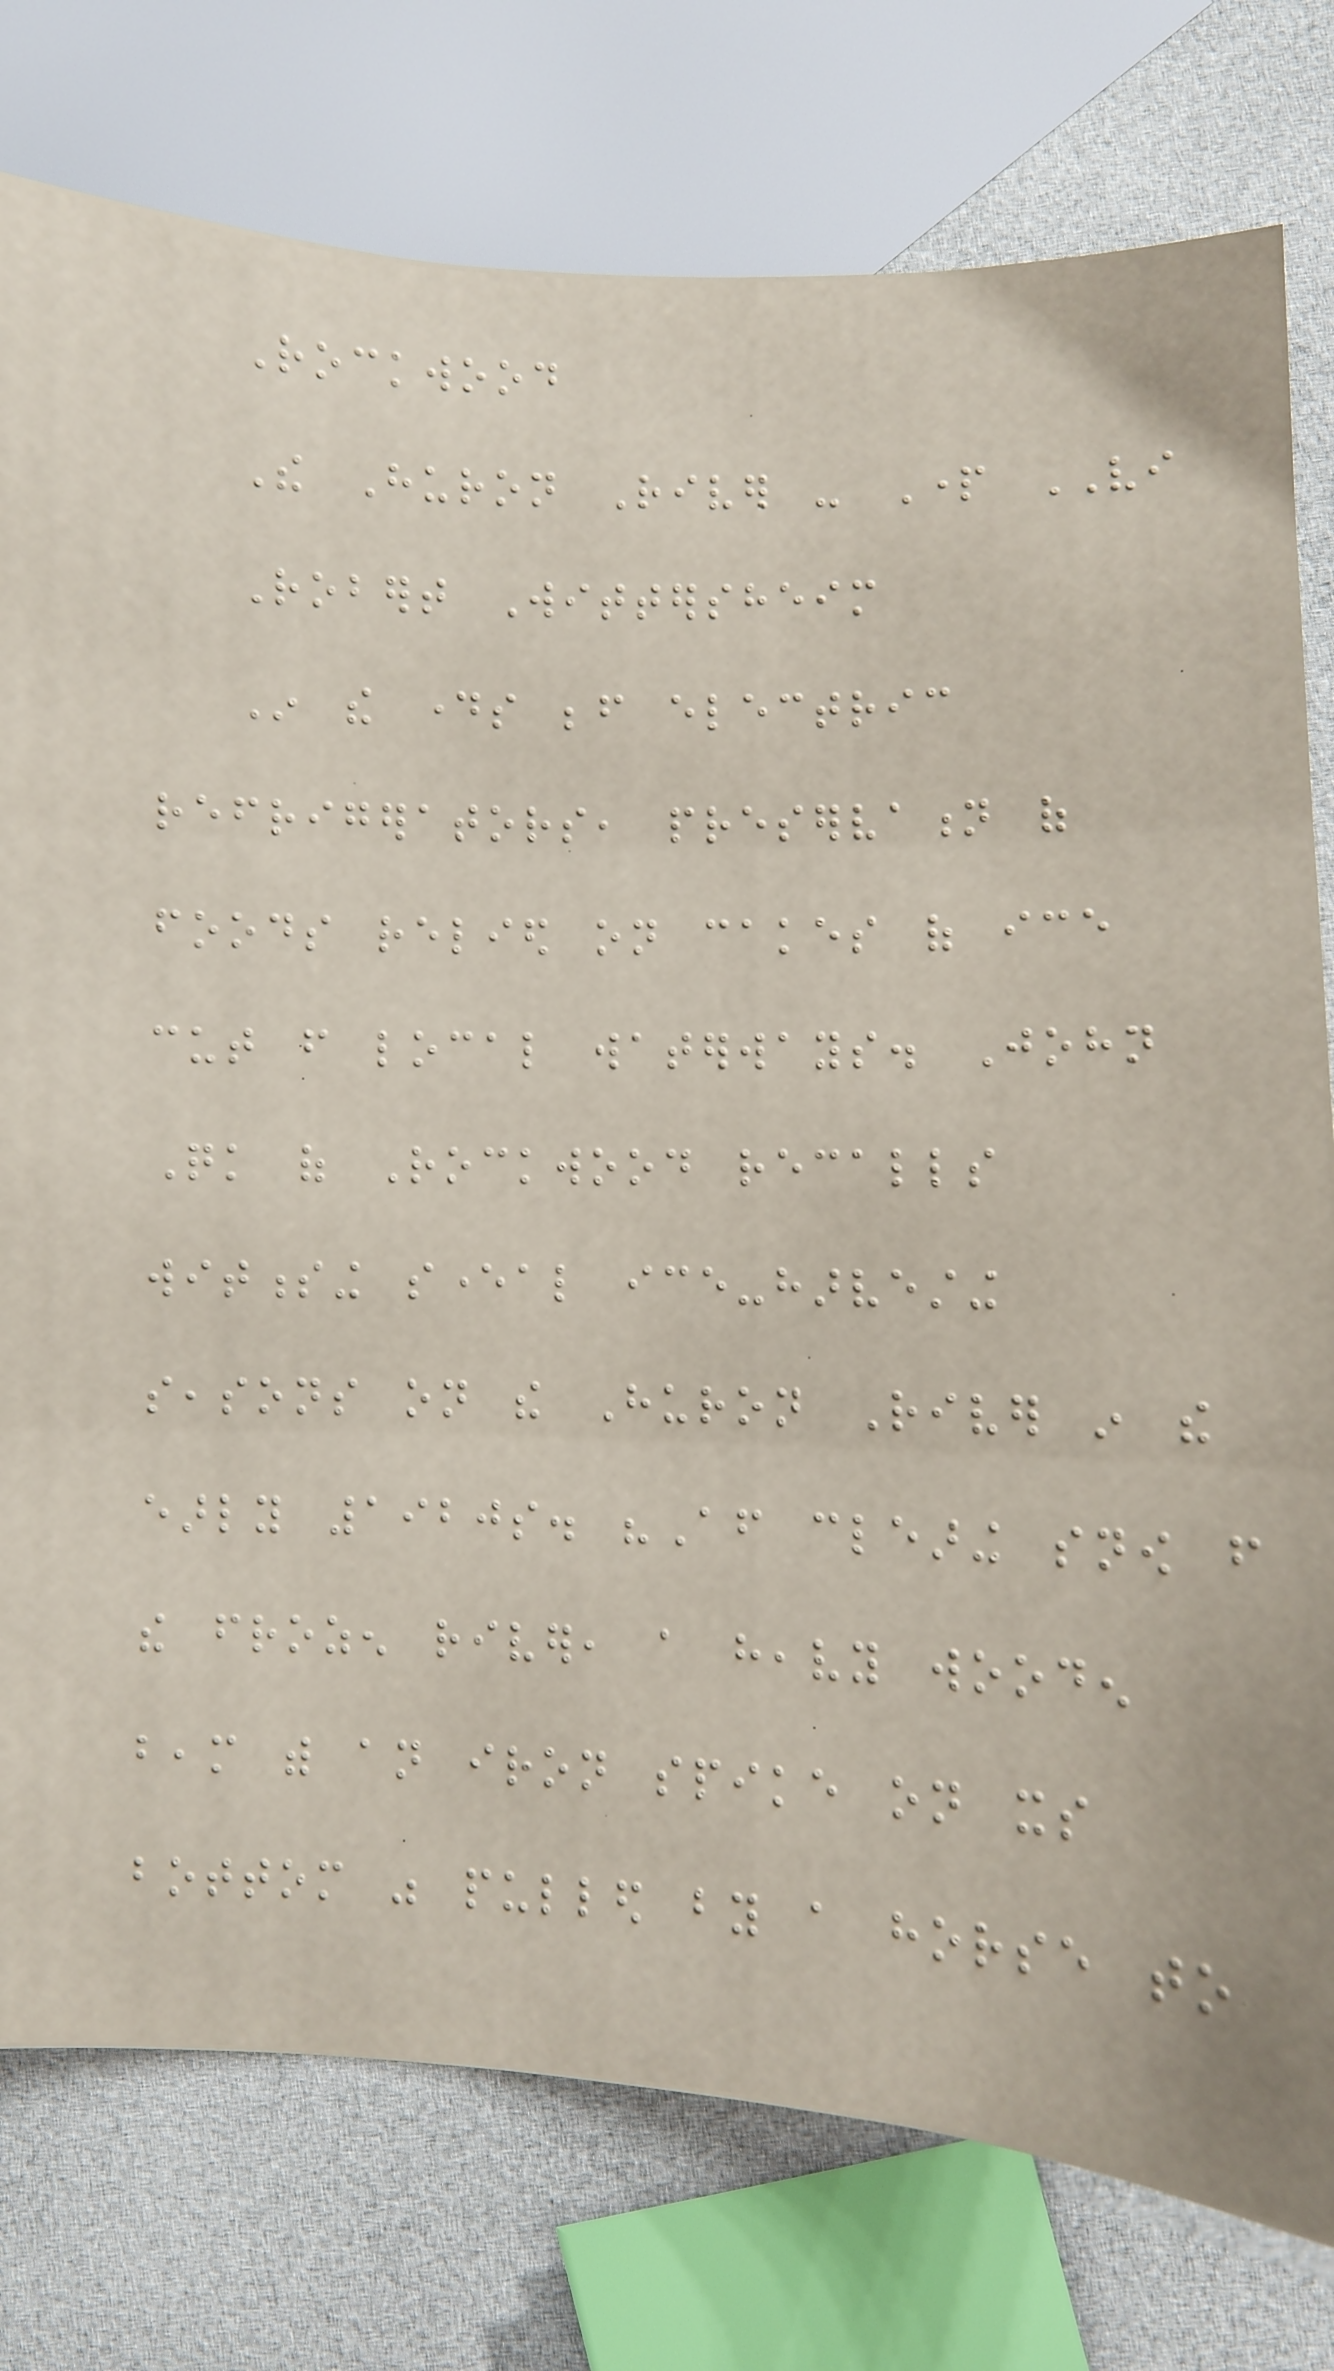Rockwood
The Huron River - Part VI
Robert Wittersheim
In the days before electric
refrigerators, preservation of
foods relied on cakes of ice
cut from local waterways. John
Quick of Rockwood recalls
witnessing several ice-harvesting
seasons on the Huron River in the
early 1920s. "After clearing snow from
the frozen river, a heavy wooden
beam with an iron spike on its
bottom was pulled by a horse to
